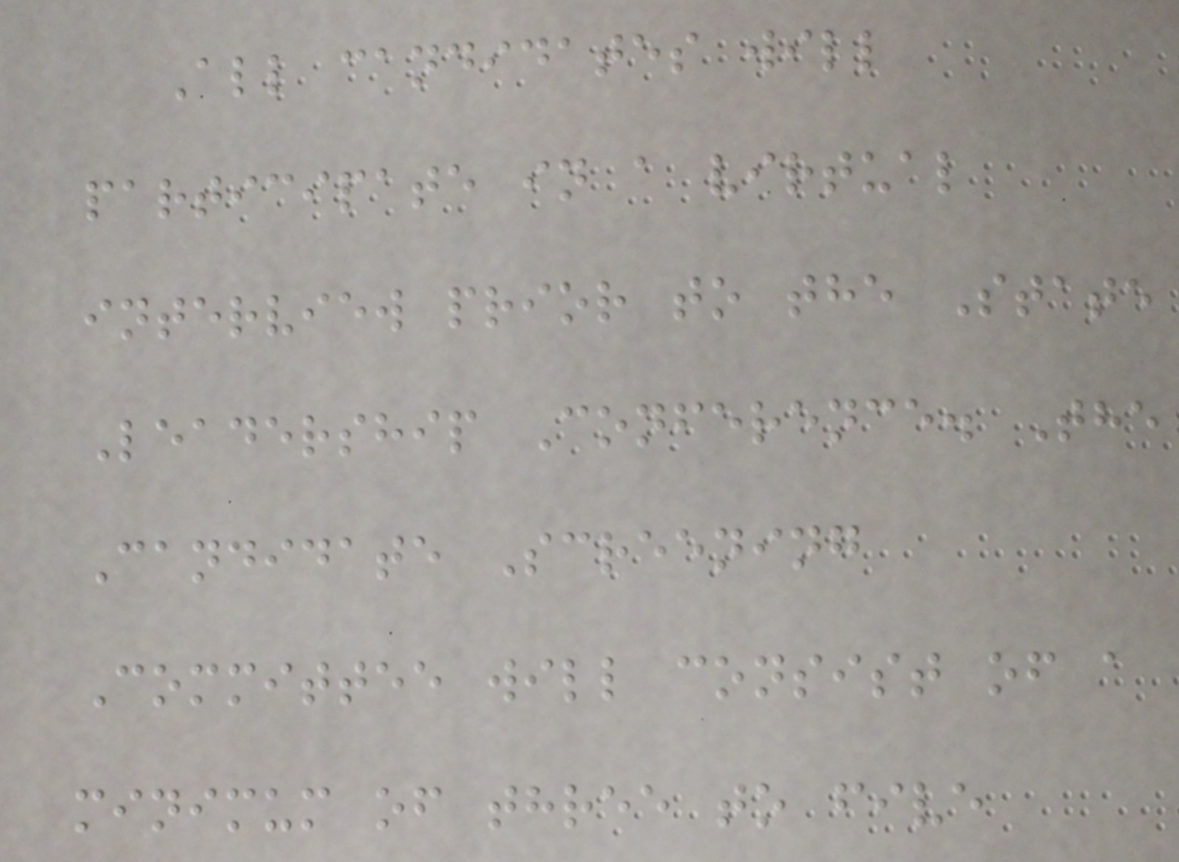All candidates will
participate in a virtual
interview prior to the State
Leadership Conference. The
Candidate Screening
Committee will consist of a
minimum of three to five
